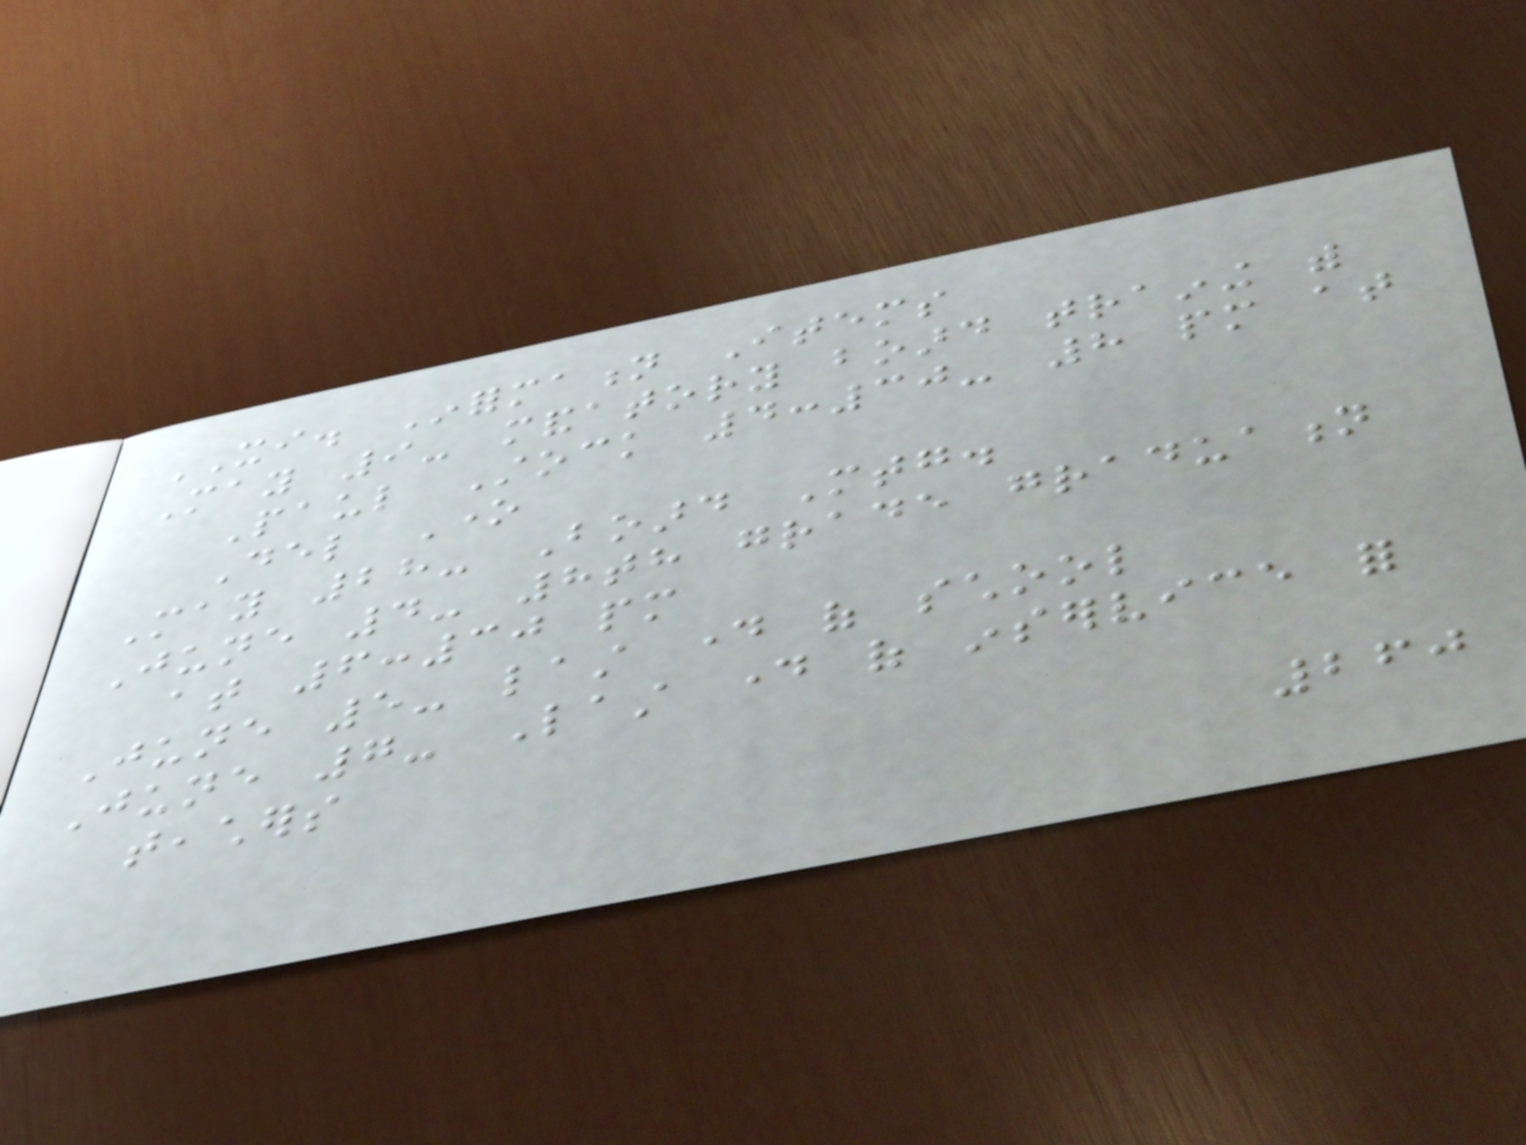XI. Information Items
May 9- mandatory board training with
Paul Stock 4:30- 8 pm at
Del One
May 28- Board Mtg.
June 4- 8th grade graduation
at 6:30 pm
June 5- last day of school
June 7- Last day of inservice for
teachers
260
